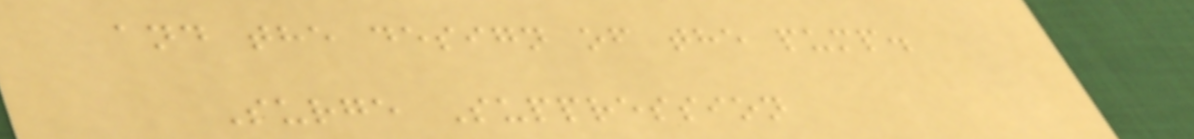and the design of the pump.
Surge Suppression
